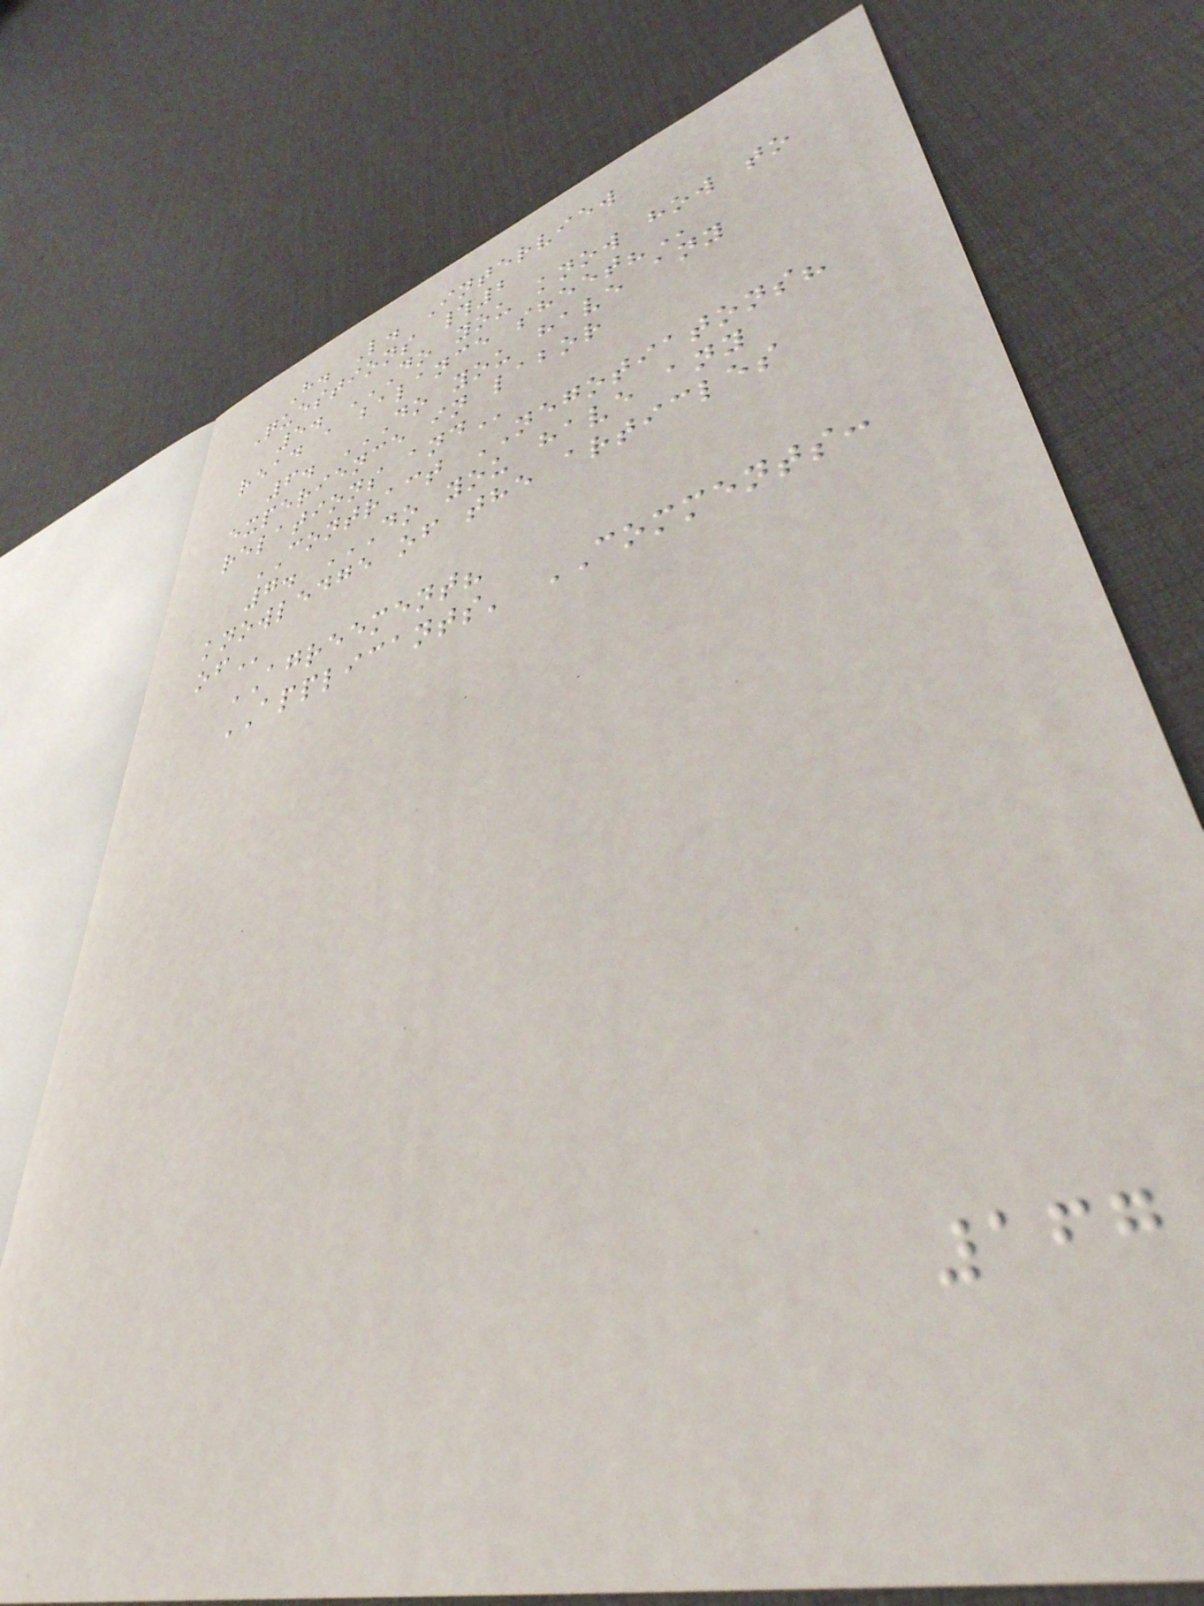H. L. Interview
Questions #2
5. DO YOU KNOW HOW TO
READ A BALANCE SHEET?
6. DO YOU HAVE ANY
EXPERIENCE IN LABOR
RELATIONS AND
CONTRACT NEGOTIATONS?
7. DO YOU HAVE ANY
KNOWLEDGE OF THE ARTICLES
OF
AGREEMENT?
APPLICANTS' COMMENTS:
167
